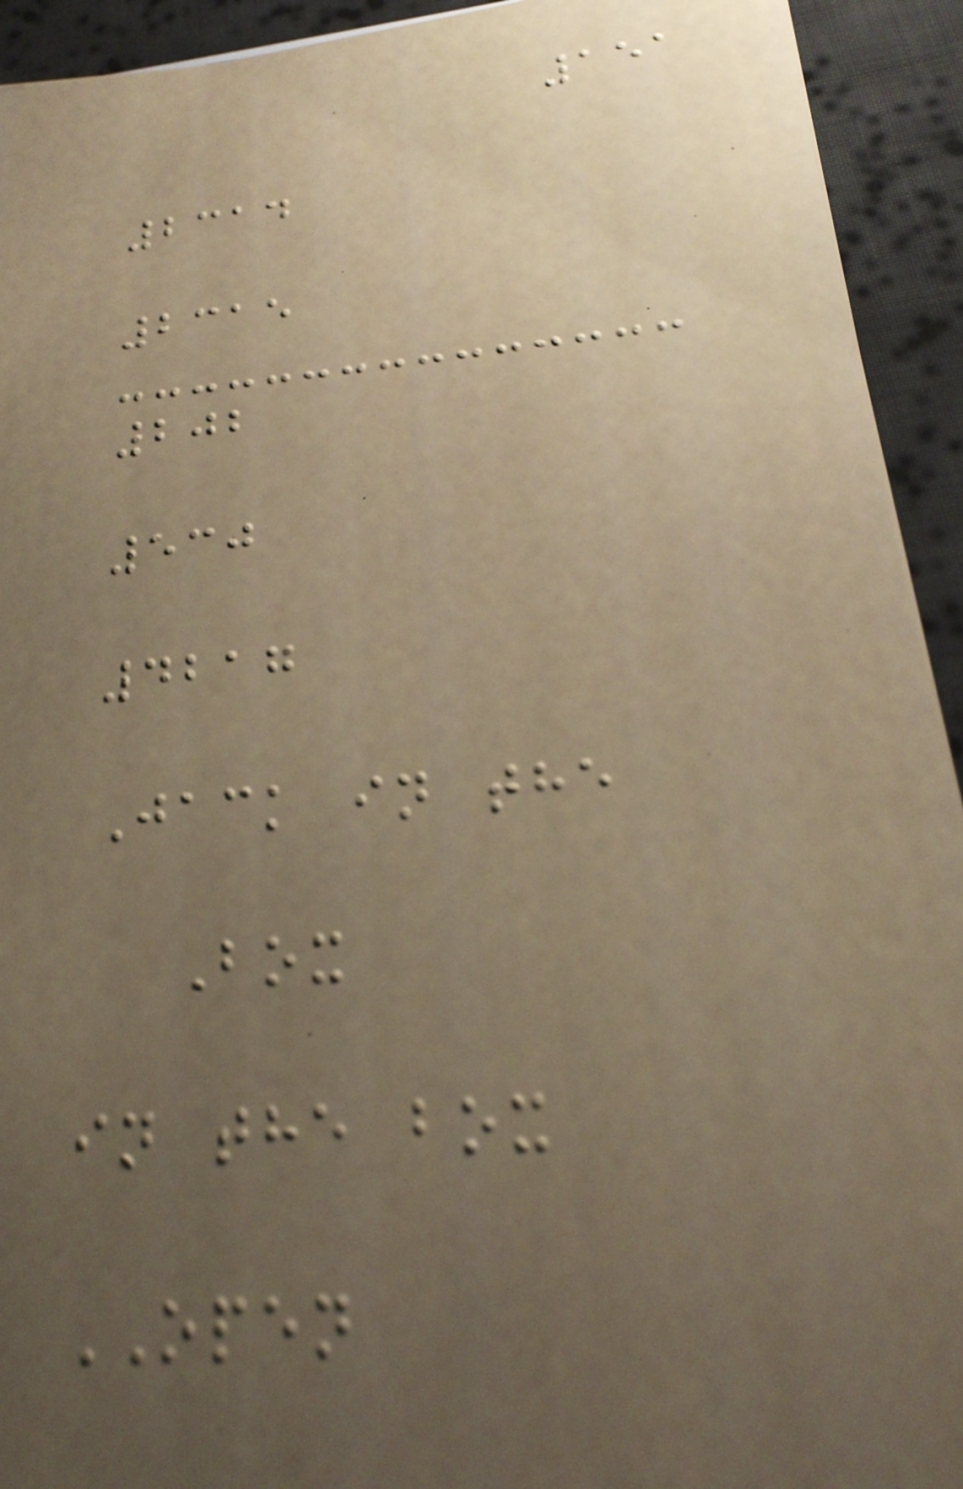151
2314
2315
202
530
4217
Jack in the
Box
in the box
OPEN
